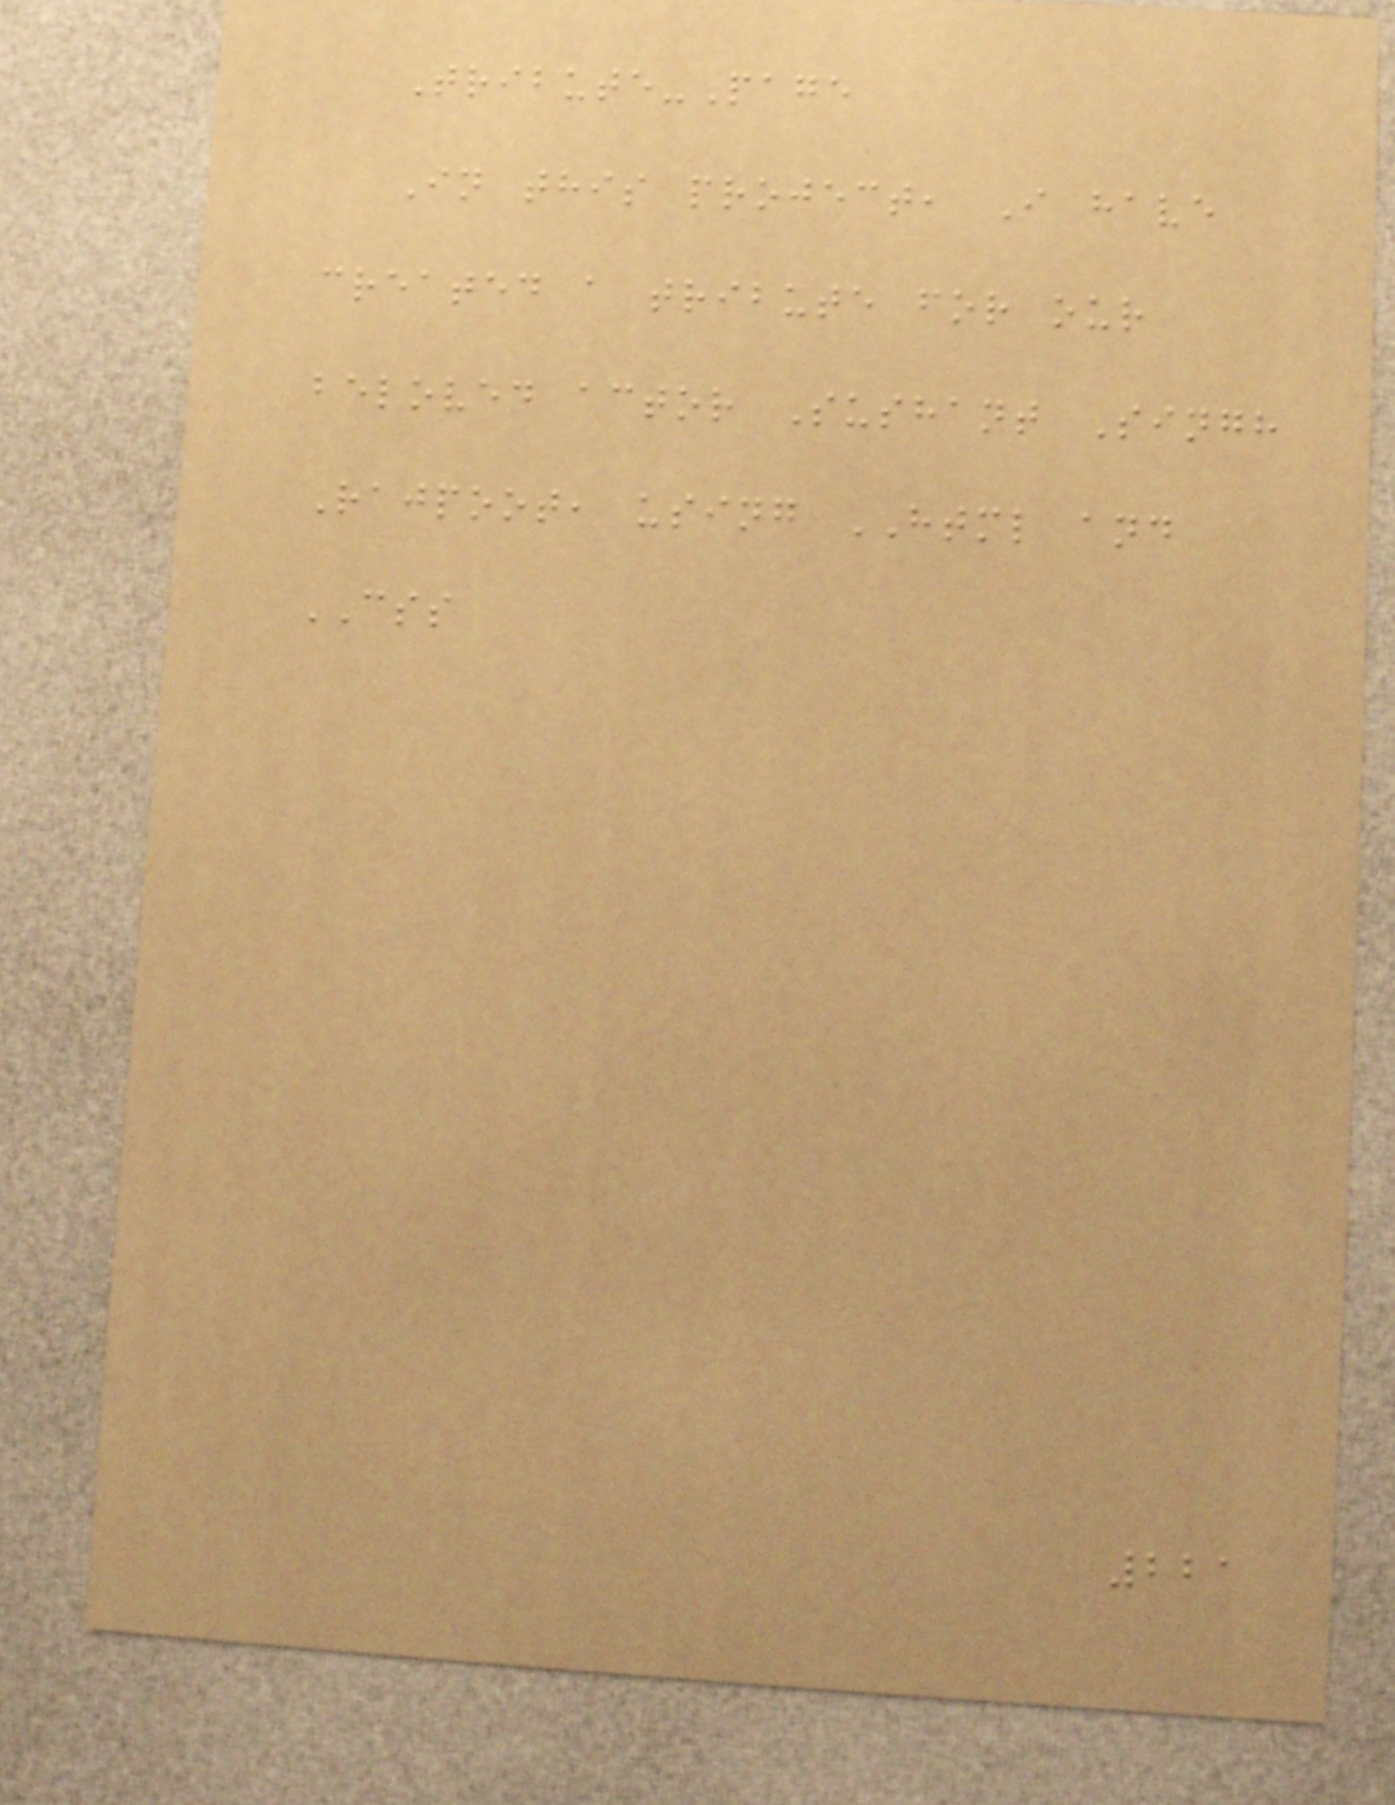Tribute-Page
In this project, I have
created a tribute for our
beloved actor Sushant Singh
Rajpoot, using HTML and
CSS
221
